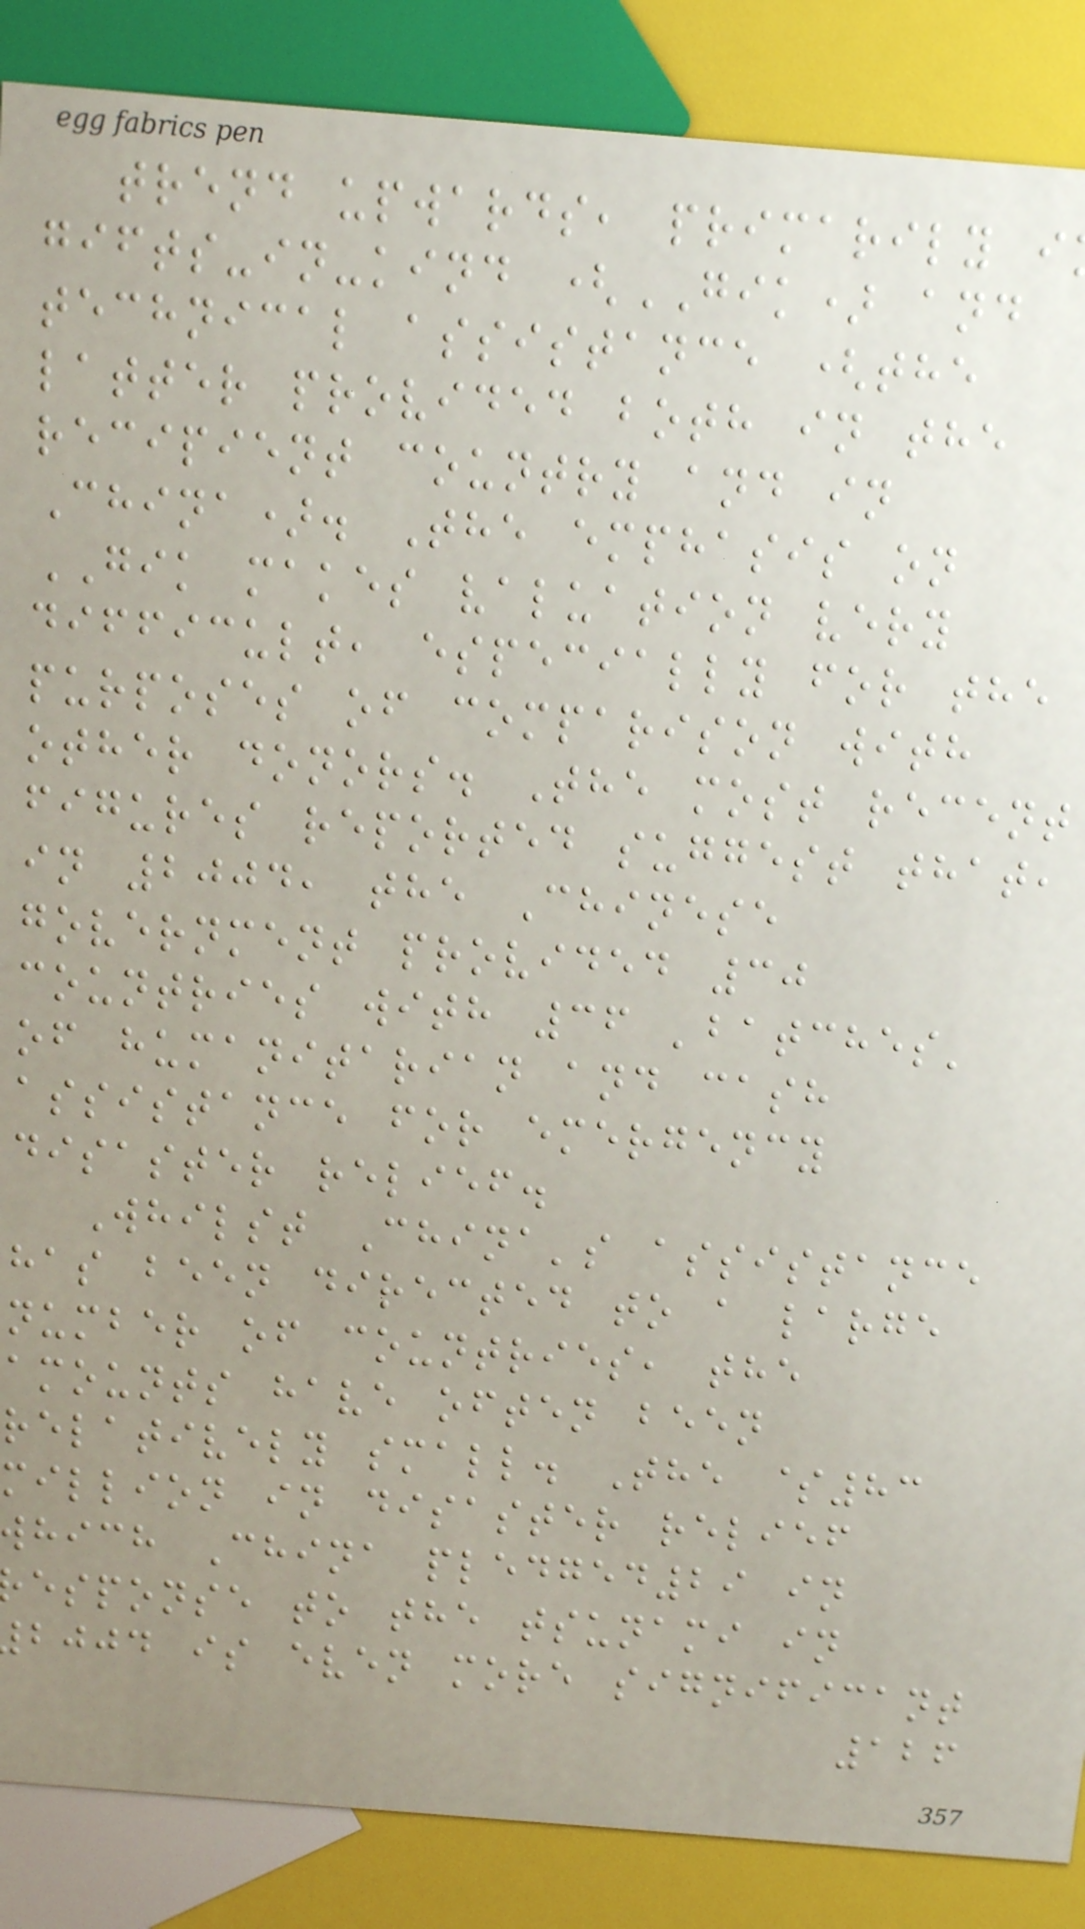trend upwards, primarily i
gifts-in-kind (GIK) and
technical assistance (the
latter provided both in the
recipient country and in
China). The emphasis on
GIK makes valuation very
difficult, especially for the
purposes of comparison with
other donors. The most recent
figures reported suggest that,
in 2004, the Chinese
government provided 30
countries with 36 'batches'
of humanitarian and cash
assistance for emergency
disaster relief.
Whilst China's assistance
has been directed to a large
number of countries, the
amounts have often been
relatively small. The $83
million in disaster relief
which China pledged29 in
esponse to the tsunami in
bjjd is even more significant
126
